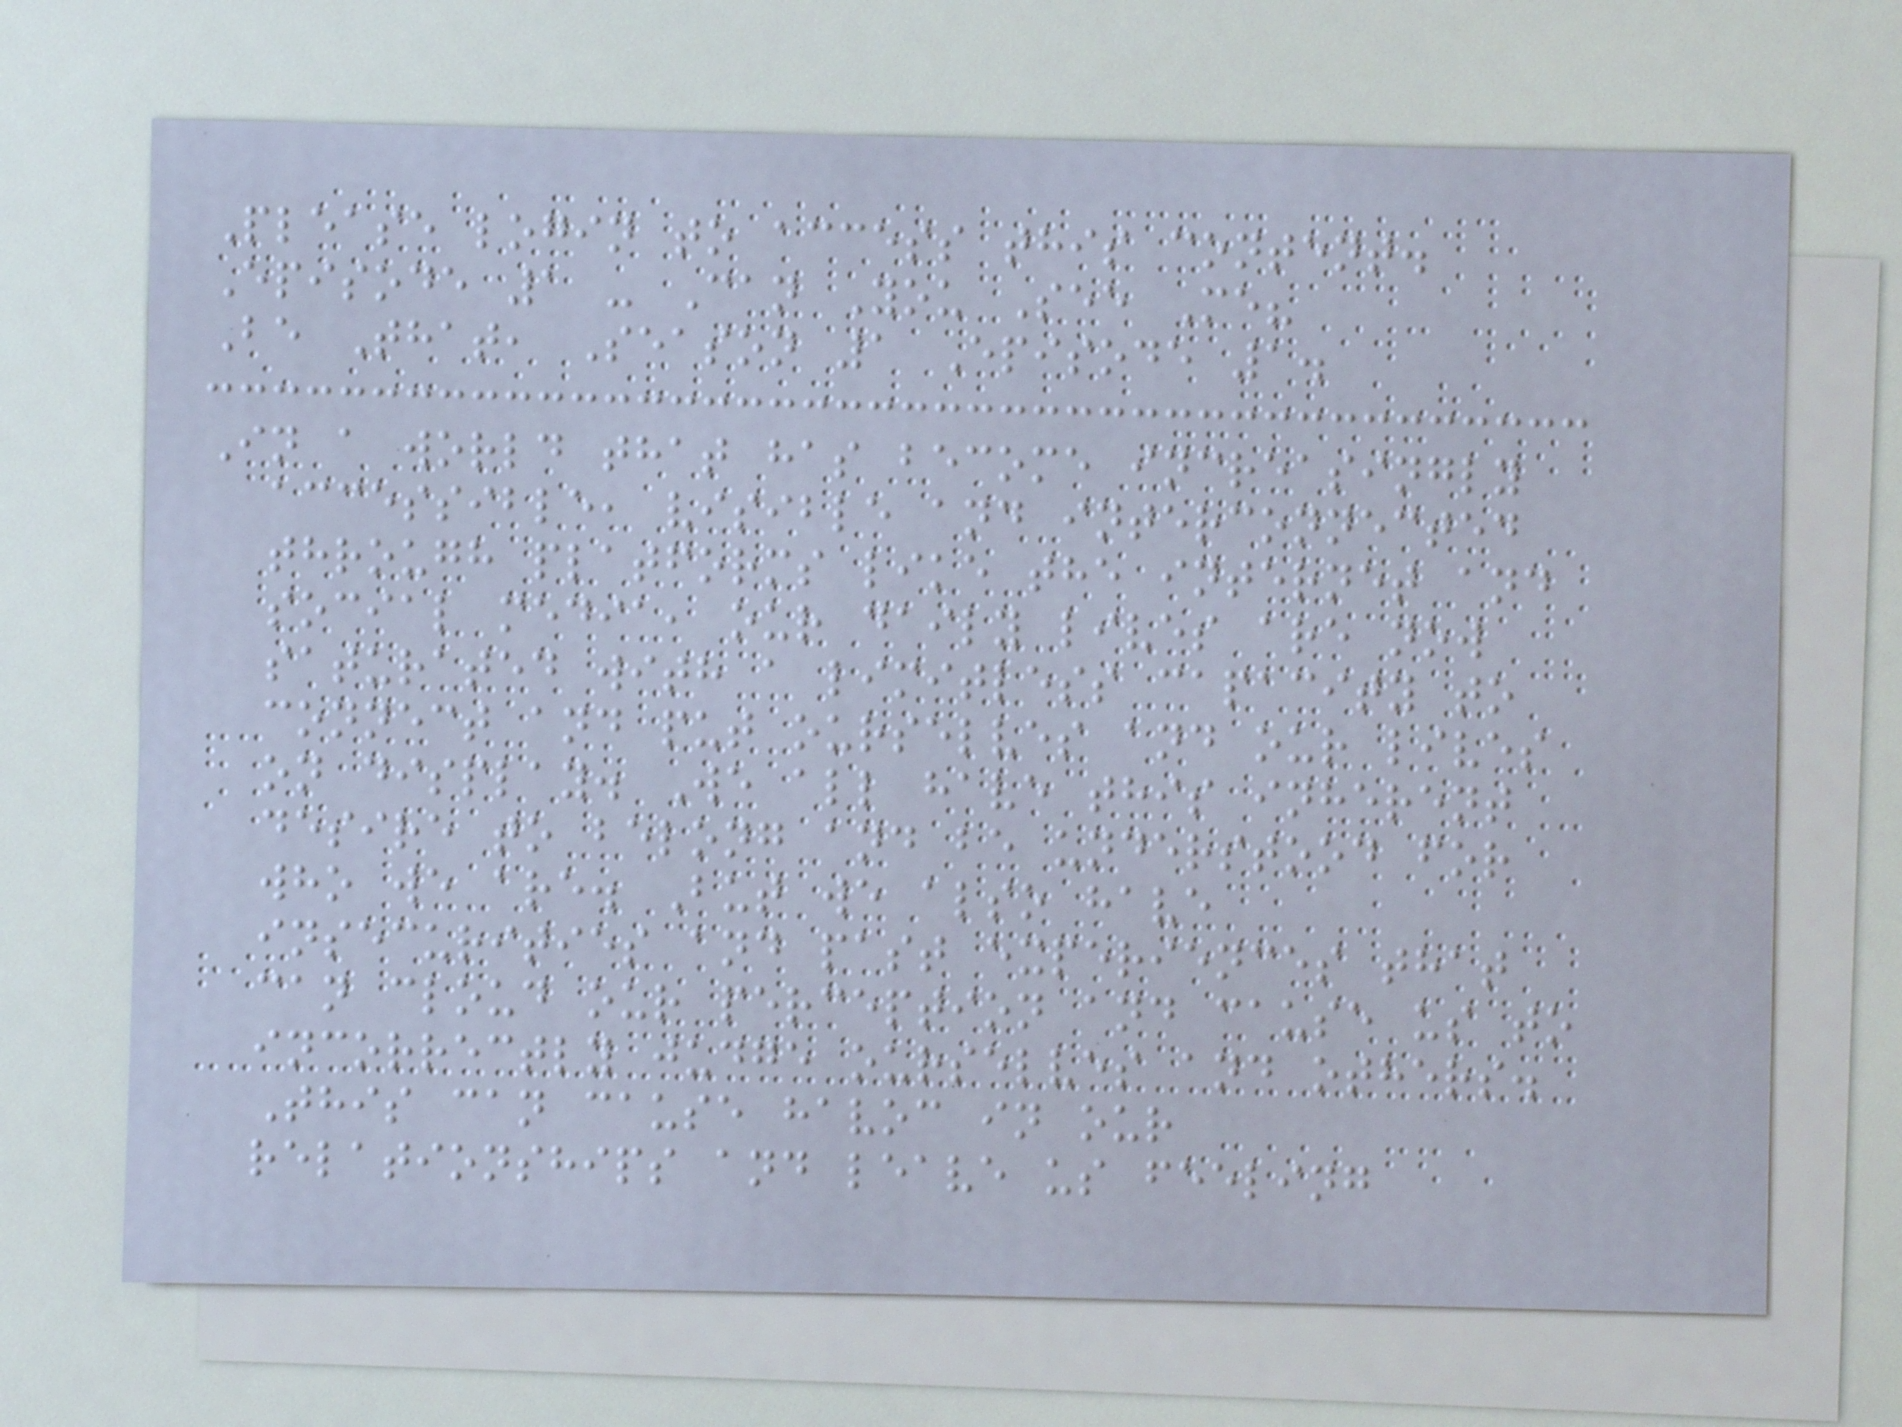Please login to access this content.
Episode 1 - Can You See Me?
Be That, Season 1 Episode 1.
In a world that has become increasingly
accessible, visible and interconnected
through platforms like the internet and
social media, our daily lives are now
saturated with a limitless capacity to
connect and put ourselves and our lives
on display. We all have this inherent
desire to belong and be understood for
who we are. But we also have
insecurities and past experiences that
can cloud our perception and cause us to
incorrectly judge ourselves and others.
This can cause havoc in our
relationships and leave us feeling
